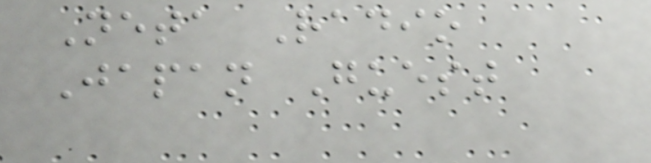Neta Radio
Japan Guest
